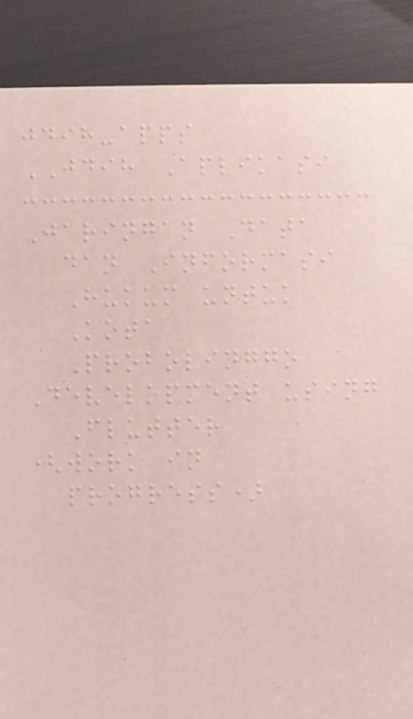jdih-apps
JDIH Aplikasi
Jaringan Data
dan Informasi
Hukum untuk
Kota
Probolinggo
Development using
Flutter
(work in
progress)
